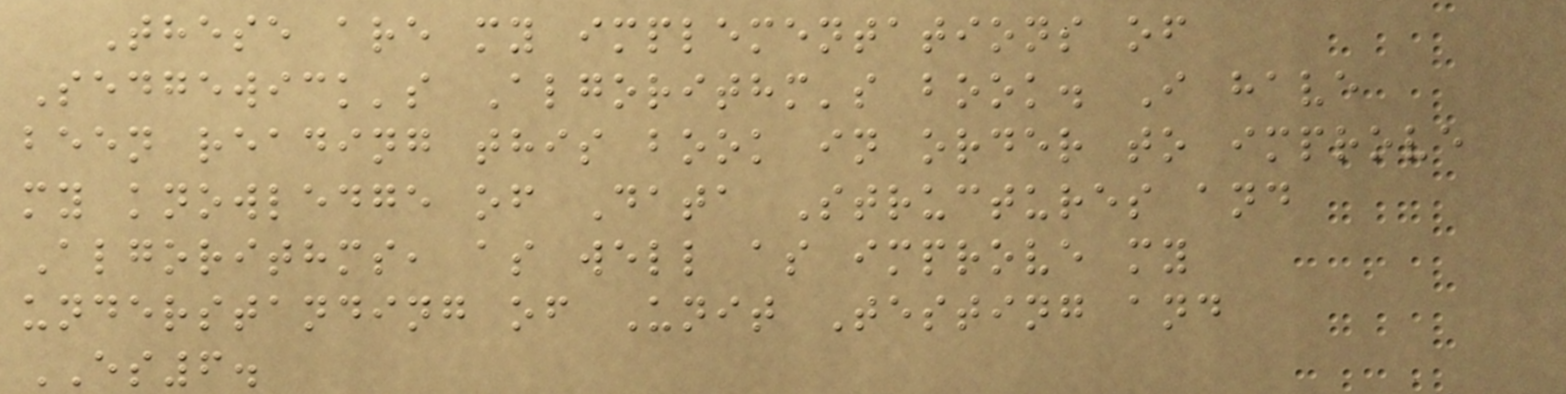These are my implementations of
Sedgewick's Algorithm's book. I have
been reading this book in order to improve
my knowledge of Data Structures and
Algorithms, as well as improve my
understanding of Unit Testing and
ES6.
